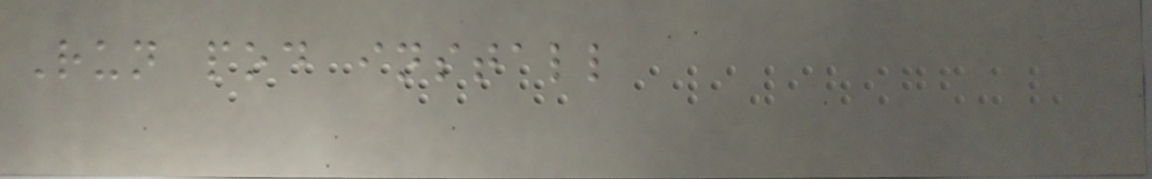Run pod install
